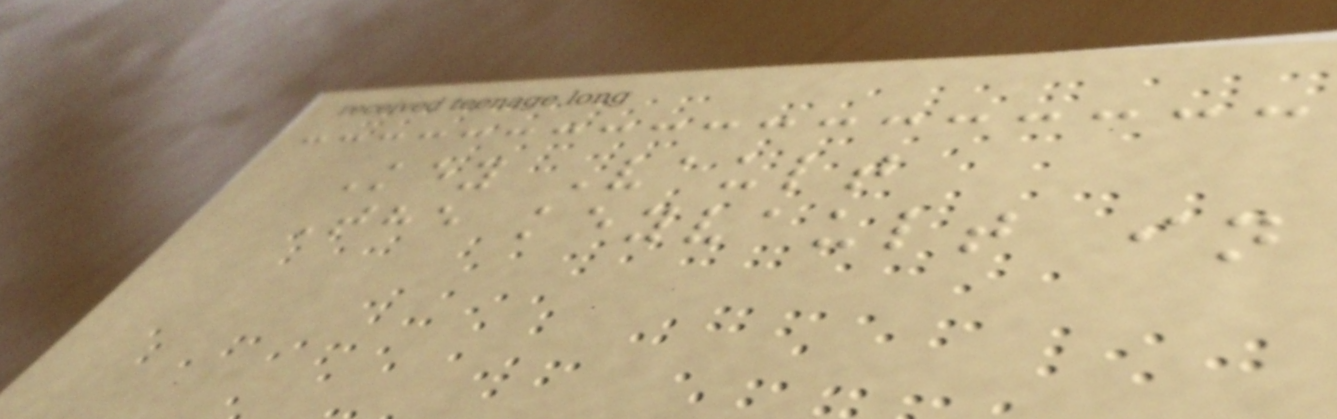Key Vault
The keyvault in
